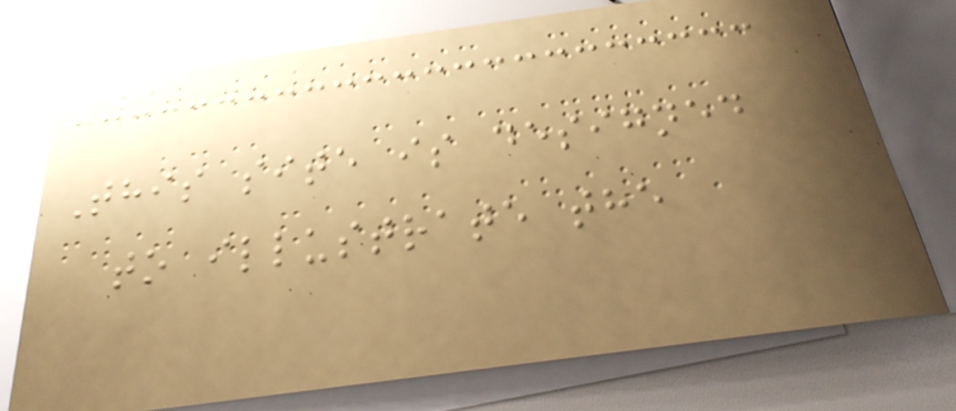This site is designed
to illustrate the
